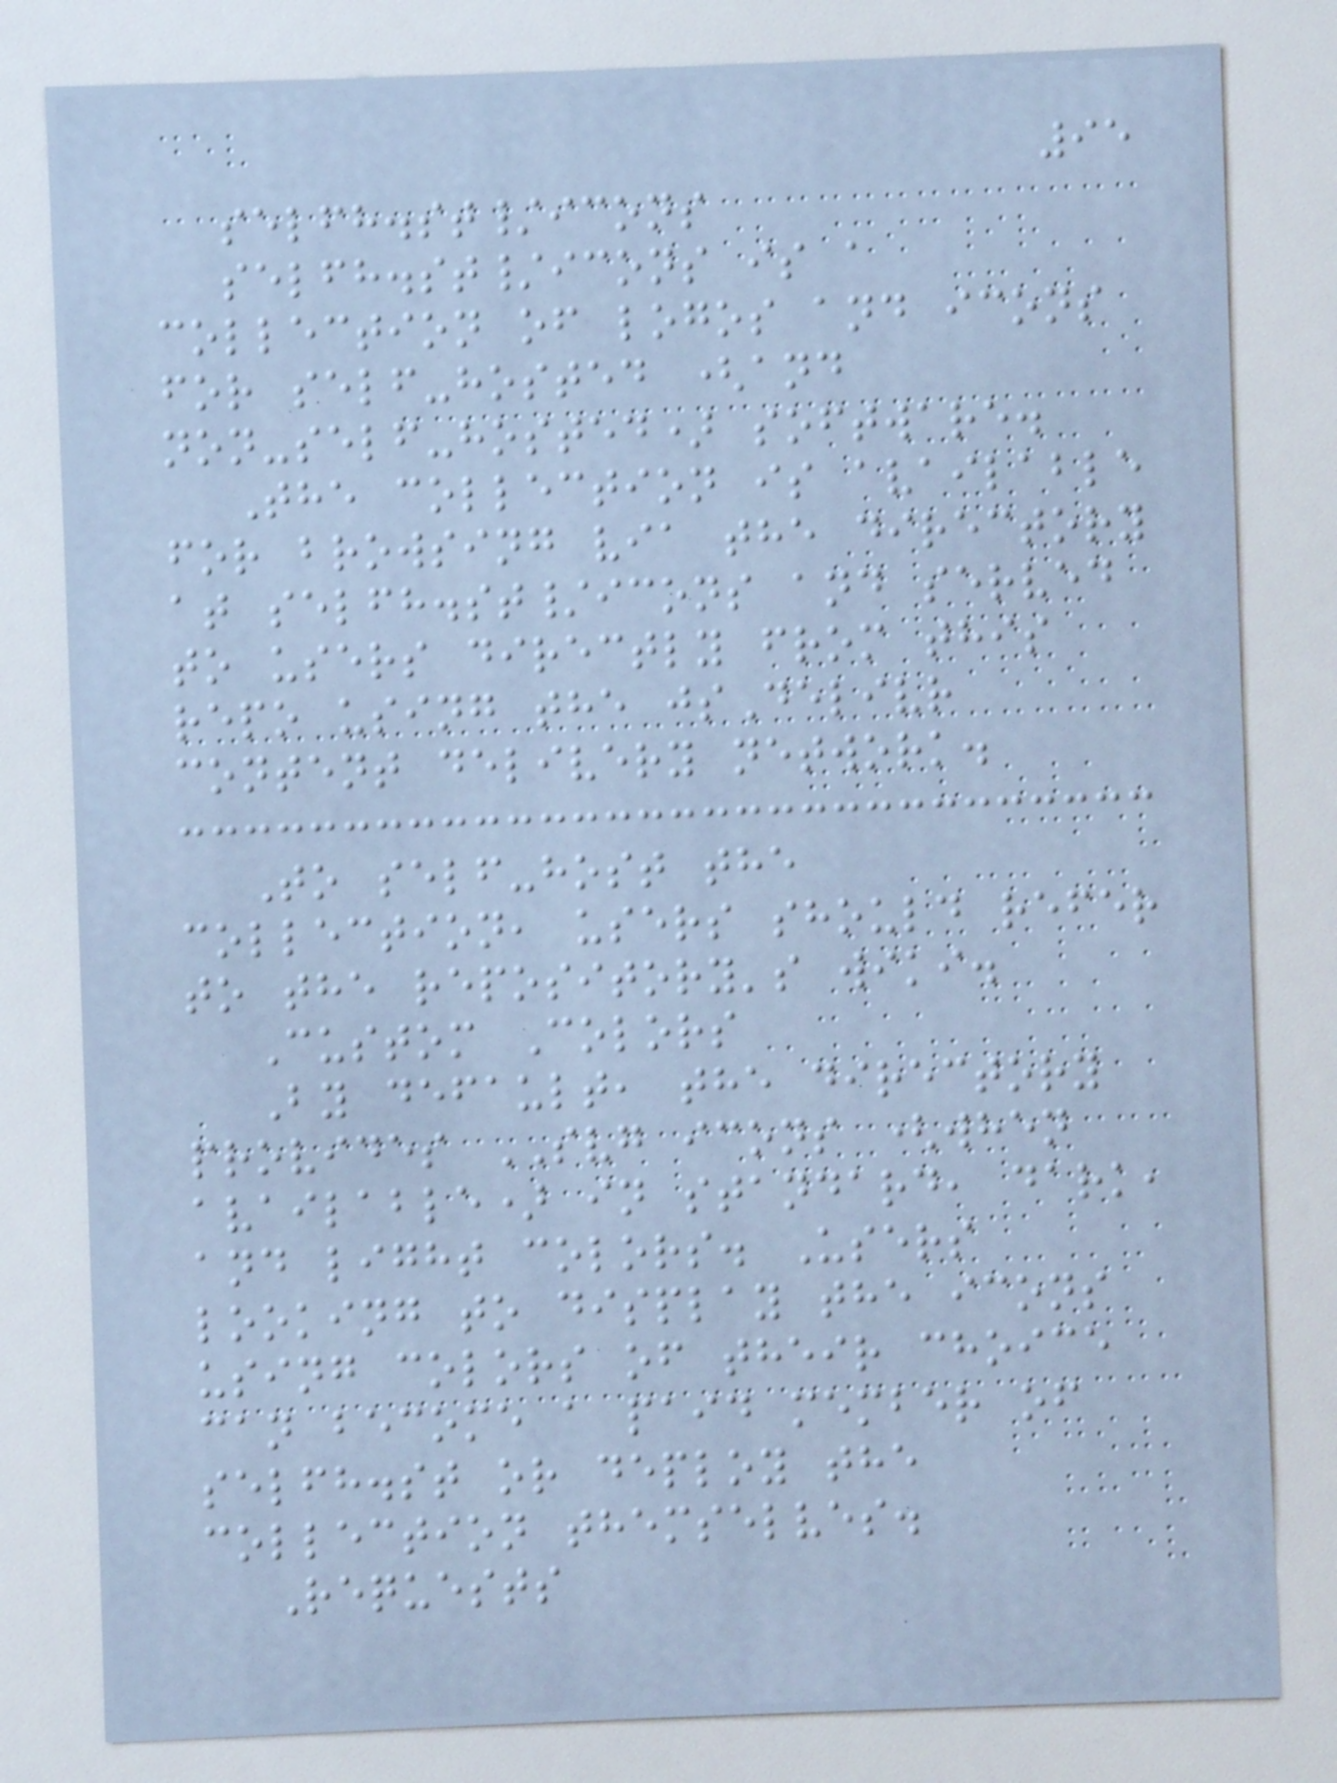95
selfh.st/icons
selfh.st/icons is a
collection of logos and icons
for self-hosted (and
non-self-hosted) software.
The collection is available
for browsing via the directory
at selfh.st/icons and served
to users directly from this
repo using the jsDelivr
content delivery network.
To self-host the
collection, users should refer
to the repository's wiki.
Custom Colors
By default, the directory
provides SVG icons (when
available) in standard, dark,
and light colors. Users
looking to display the icons
using colors of their choice
can become a paid member of
selfh.st or deploy the
collection themselves.
Requests
